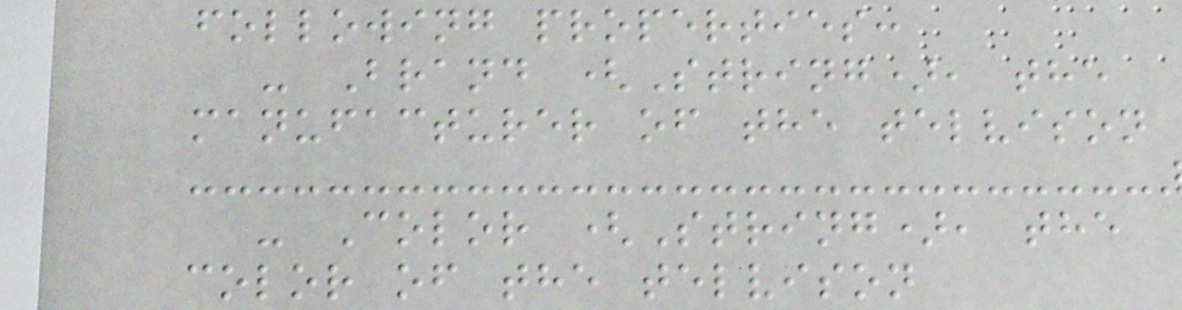following properties:
- Brand (String), the
manufacturer of the telvison
- Color (String), the
color of the telvison
